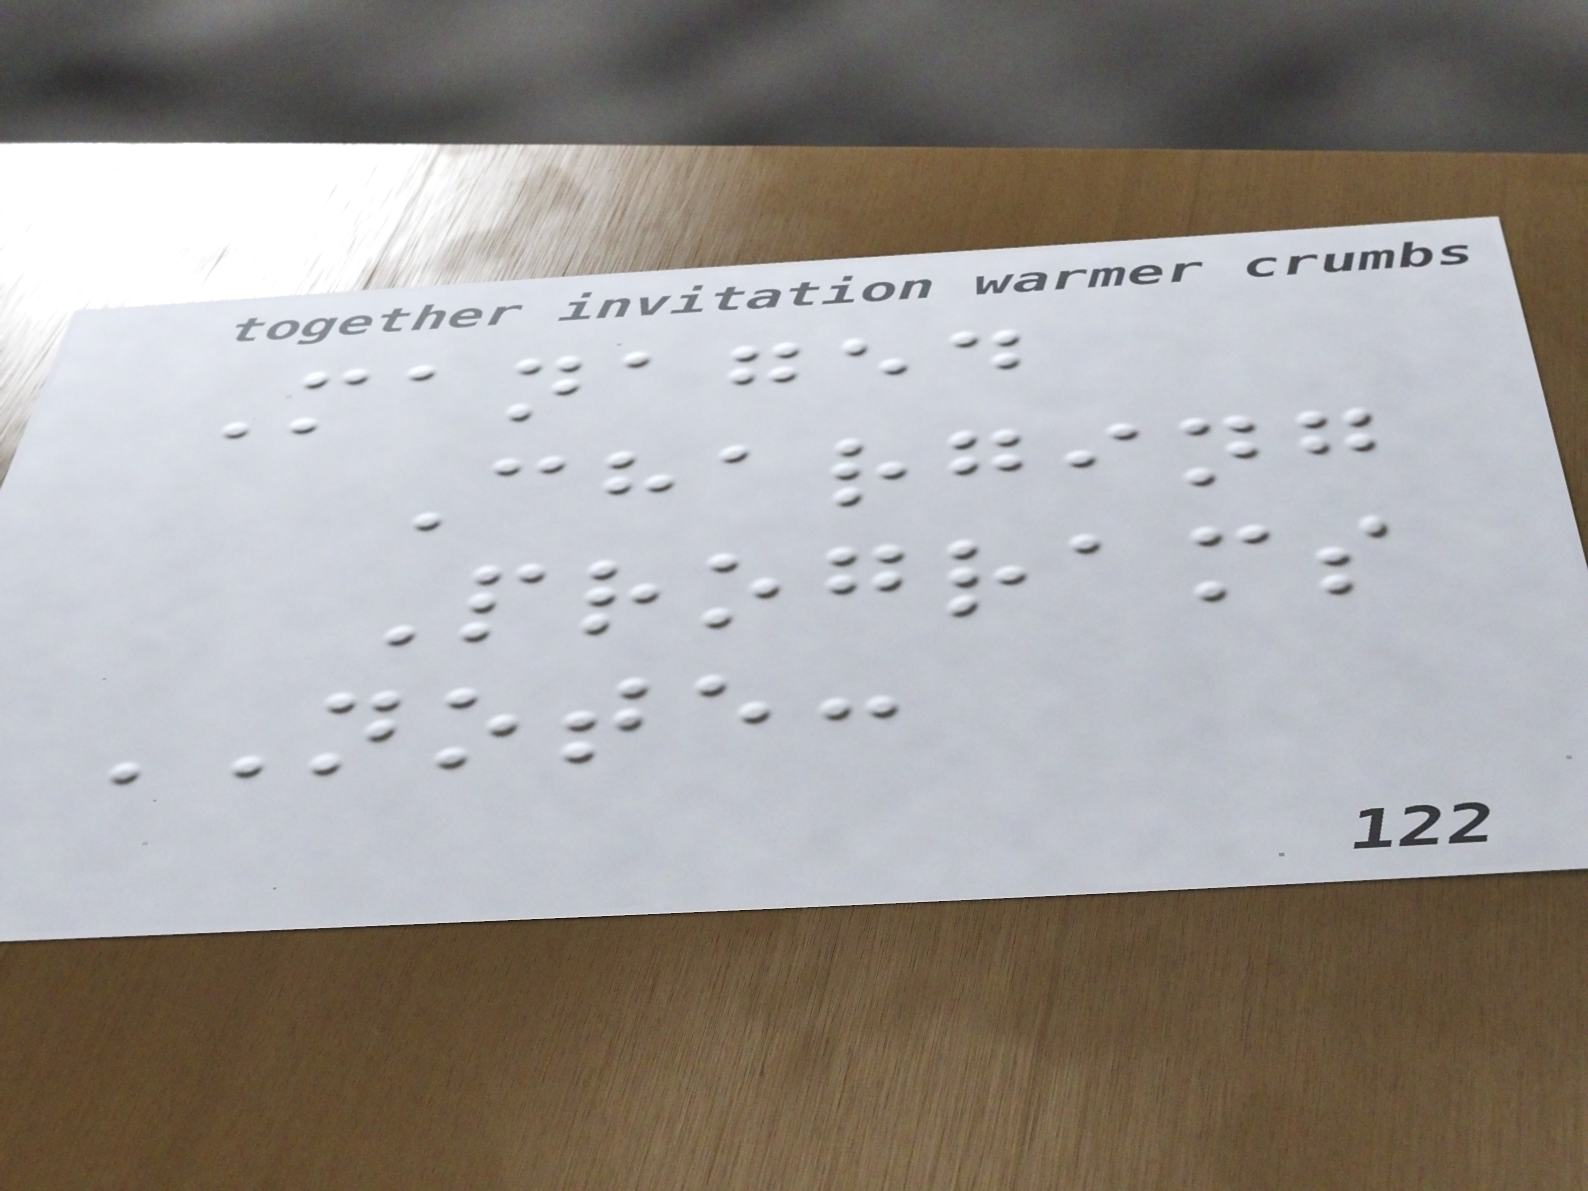Managed
Charging
Programs
NOTE:
